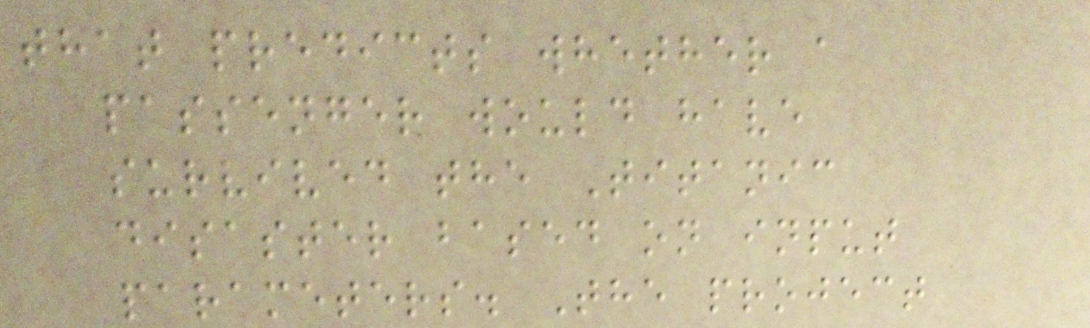that predicts whether a
passenger would have
survived the Titanic
disaster based on input
parameters. The project
